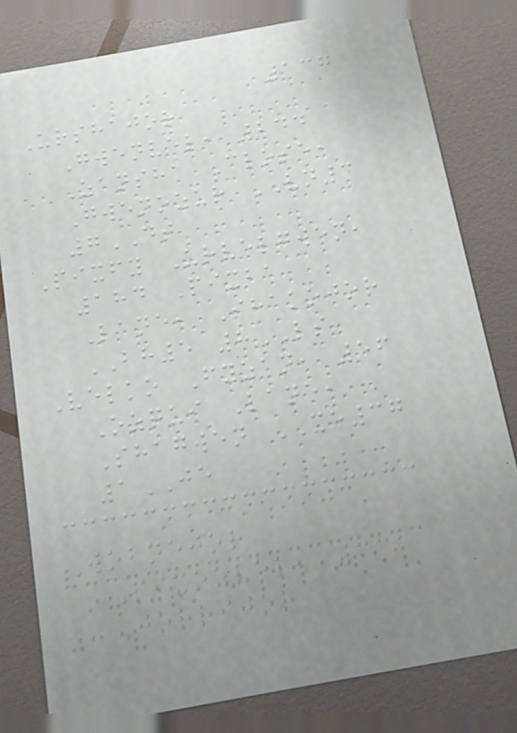137
Urshajor
Gwenvel, 244
Zansha Close,
Gwenozur VN3
7DT
Pixfy Urvelgwen,
184 Pixba
Lane, Shakojor
BH5 8LS
Velko Fyzan, 56
Ozqui Lane,
Shagwen XE37
1JE
Wobnejor
Pixozvel, 331
Jorrijor
